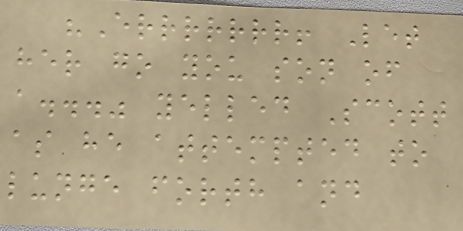"Errrrrrr! Let
her go you son of
a..." yelled Scott
as he attempted to
lunge forth and
